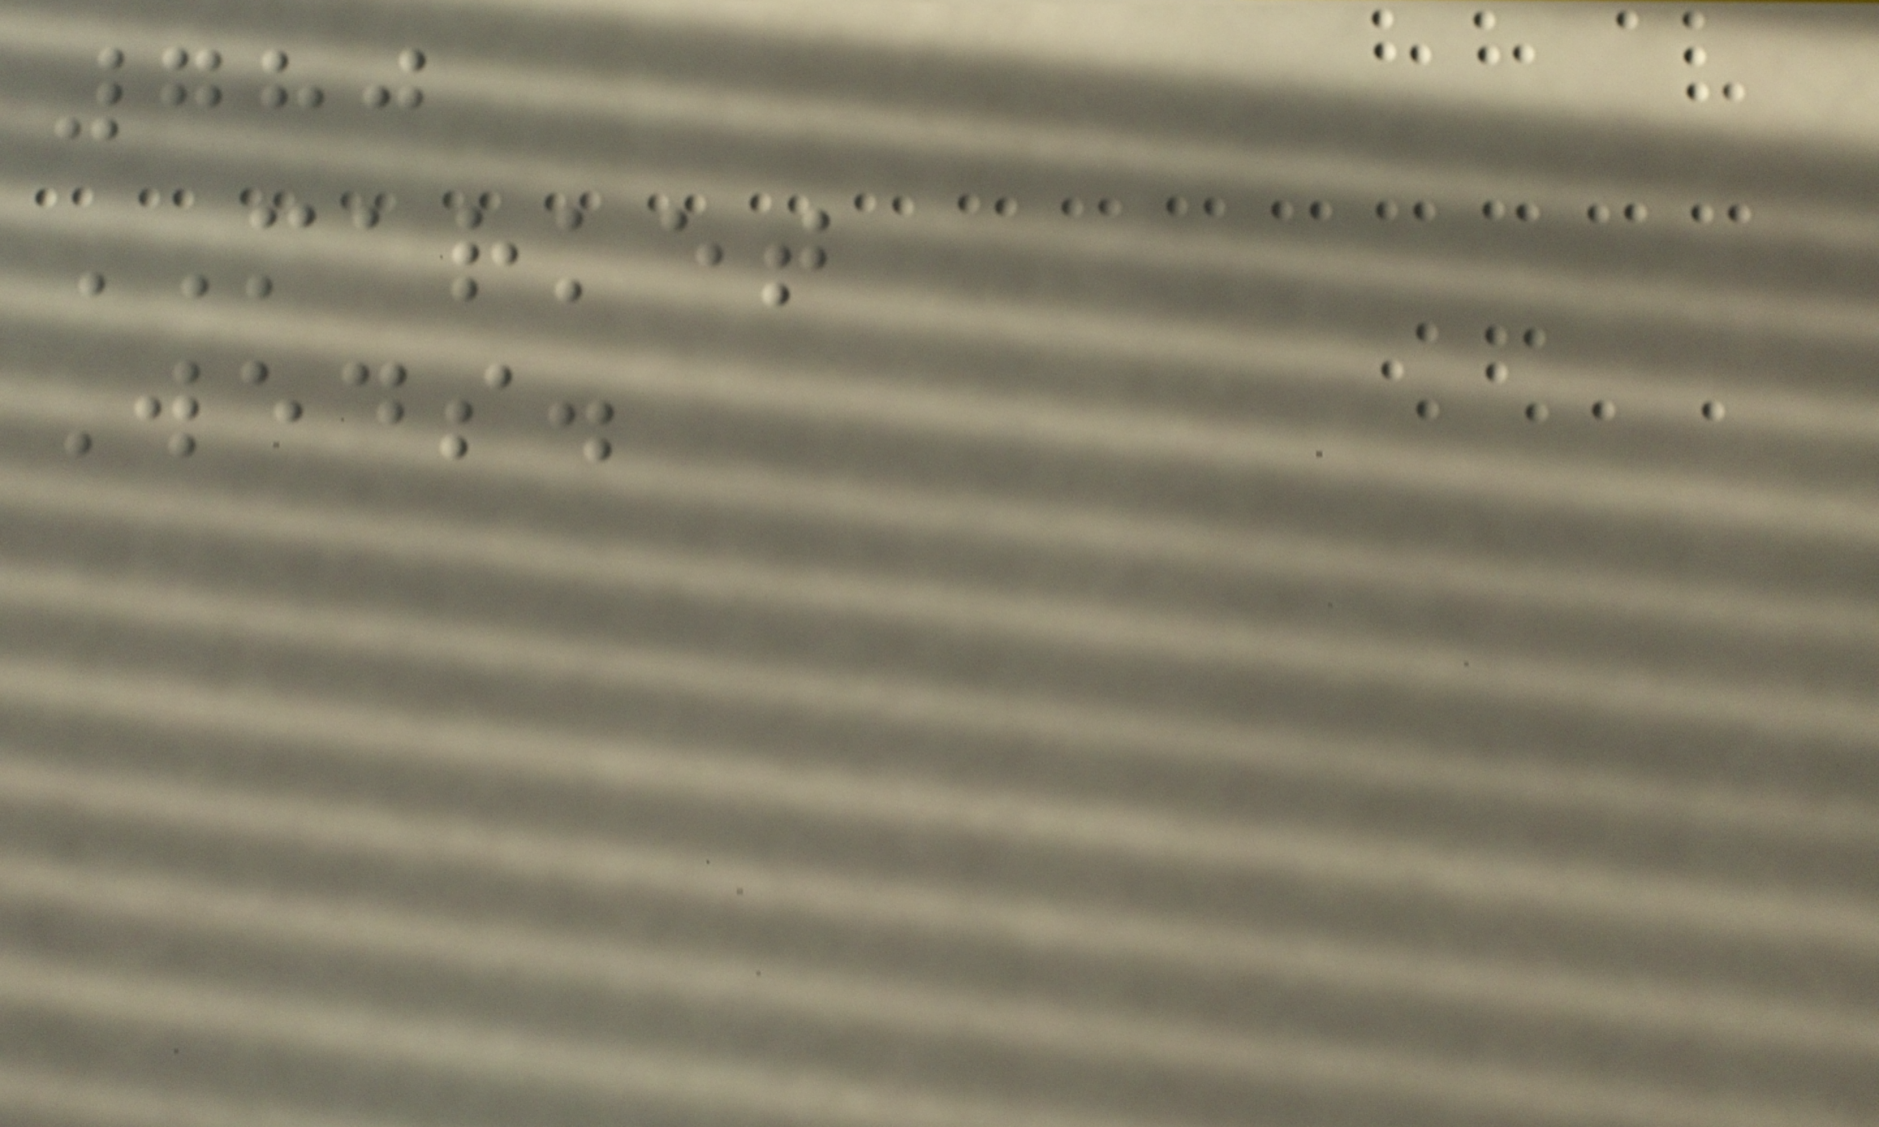780
MARKET
Weds.
